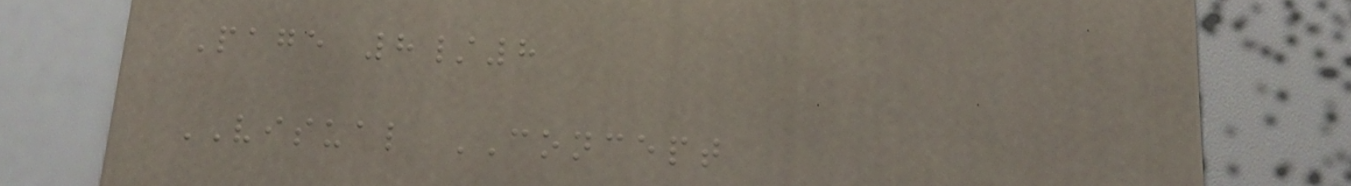Page 8/8
VISUAL CONCEPT
